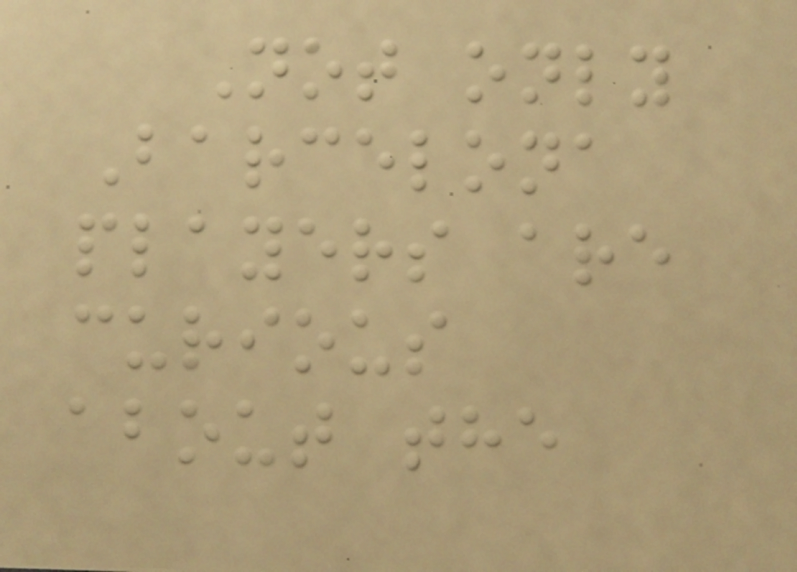Not only
Barcelona
players are
curious
about the
